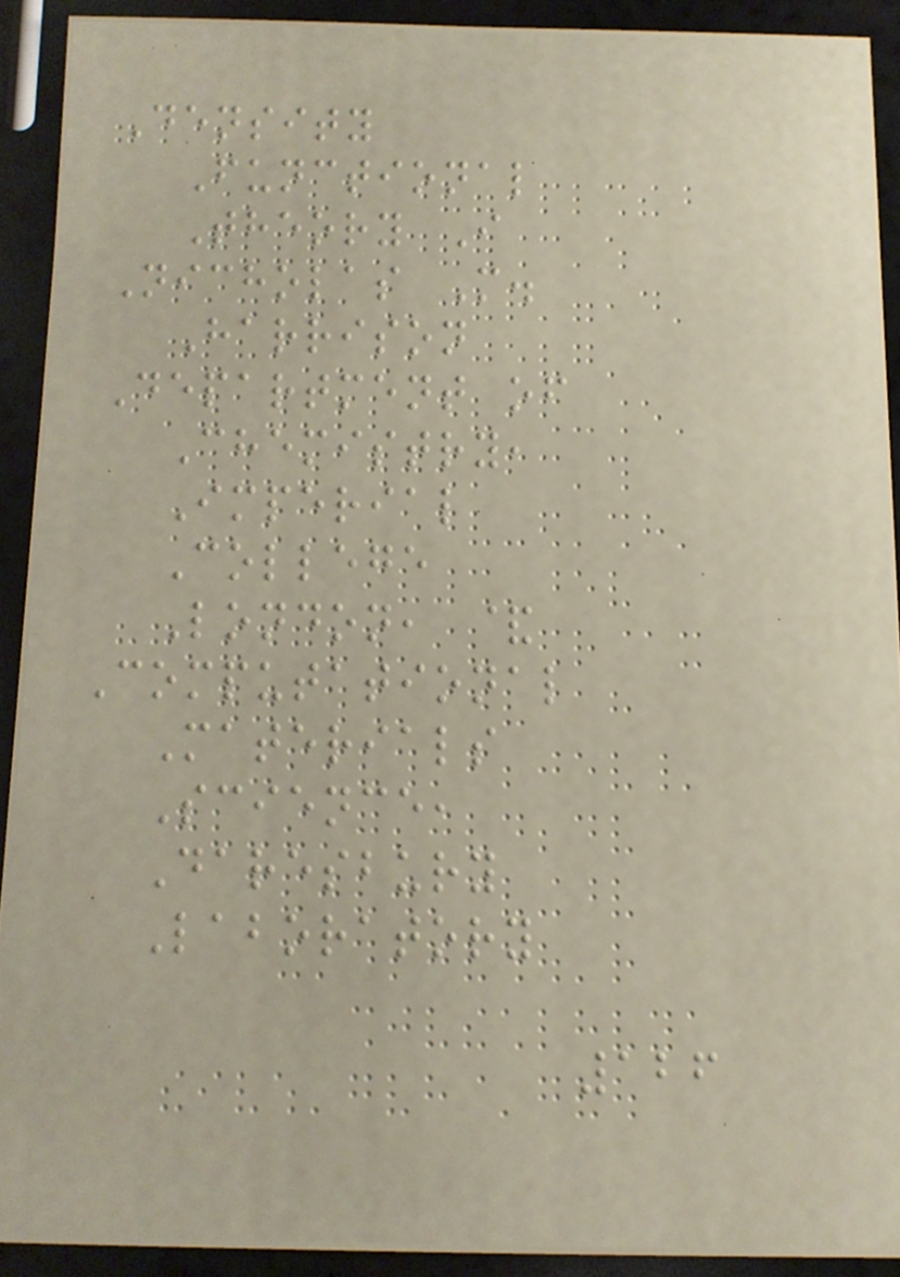Density
Functional
Theory I
Nicholas M.
Harrison
Department of
Chemistry,
Imperial
College
London, &
Computational
Materials
Science,
Daresbury
Laboratory
126
